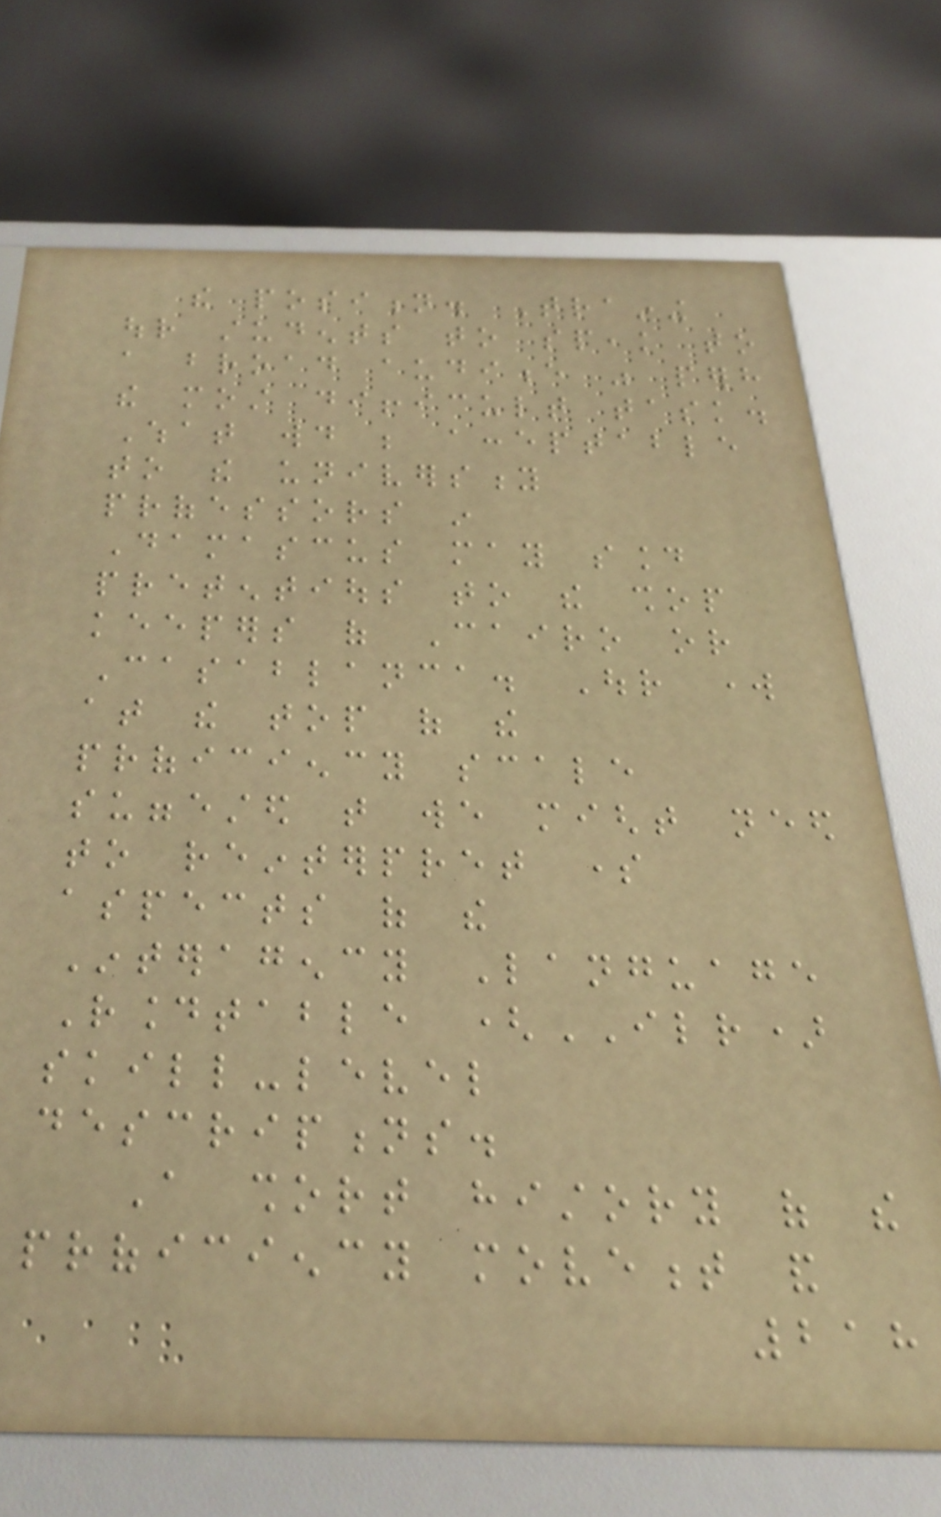the position. Training
our students to speak to
a broad audience was perhaps
the most difficult task.
What would be acceptable
to the university
professors in
Damascus may sound
pretentious to the shop
keepers of Cairo or
Casablanca. Our work
at the top of the
proficiency scale
suggested that we might need
to reinterpret some
aspects of the
Interagency Language
Roundtable (ILR)
skill-level
descriptions.
A short history of the
proficiency movement and
218
